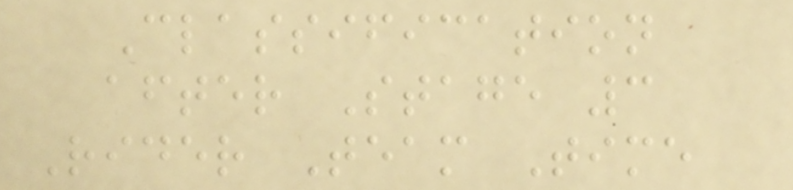Classification
after Stage 3
Rider Team Time
